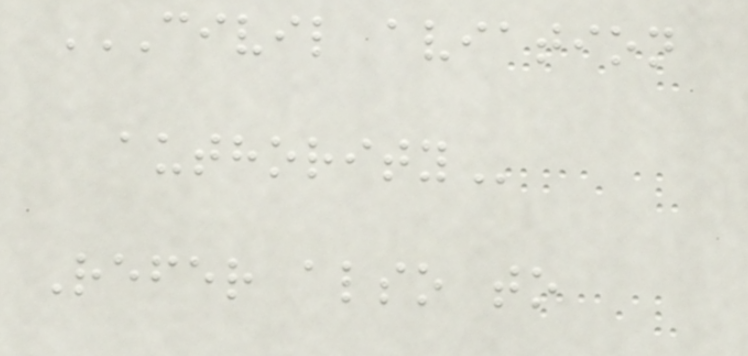CIVIL AVIATION
AUTHORITY
Refer also to
